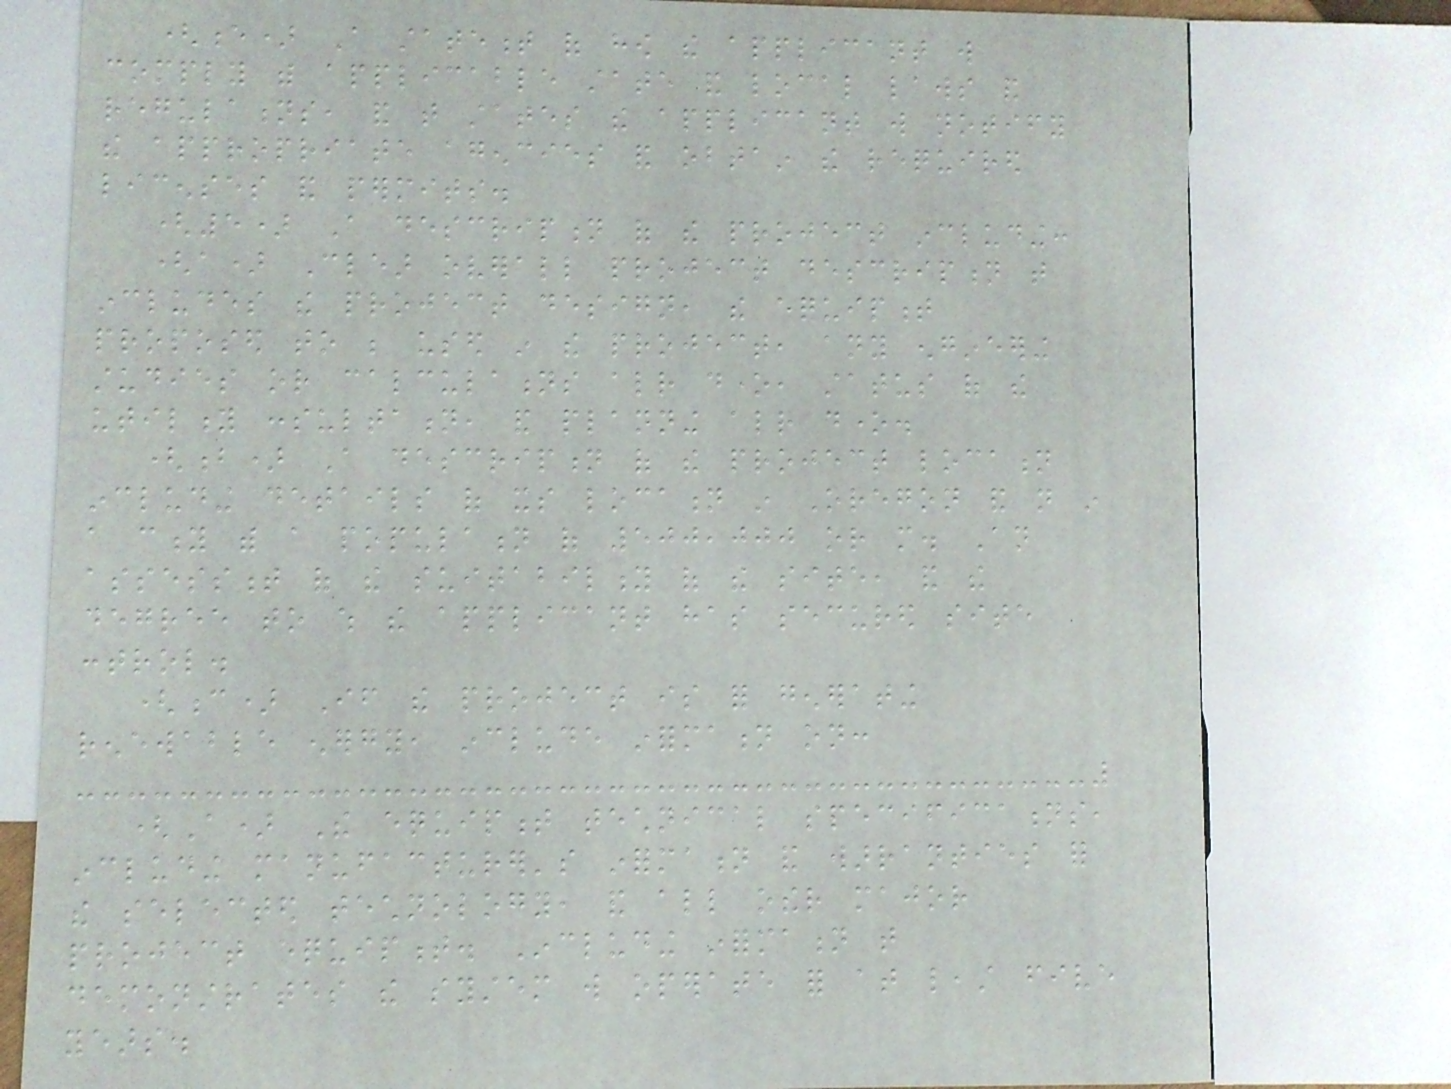(e) A statement of how the applicant will
comply with applicable state and local laws and
regulations, and that states the applicant will notify
the appropriate agencies and obtain the required
licenses and permits.
(5) A description of the project including:
(a) Clear overall project description that
includes the project design, the equipment
proposed to be used in the project, any engineering
studies or calculations already done, status of the
utility consultation, and planning already done.
(b) A description of the project location
including details of its location in Oregon and not in
a city with a population of 500,000 or more. An
assessment of the suitability of the site, and the
degree to which the applicant has secured site
control.
(c) If the project is for generating
renewable energy, include information on:
(A) The equipment technical specifications,
including manufacturer's information and warranties for
the selected technology, and all other major
project equipment. Including information that
demonstrates the system will operate for at least five
years.
